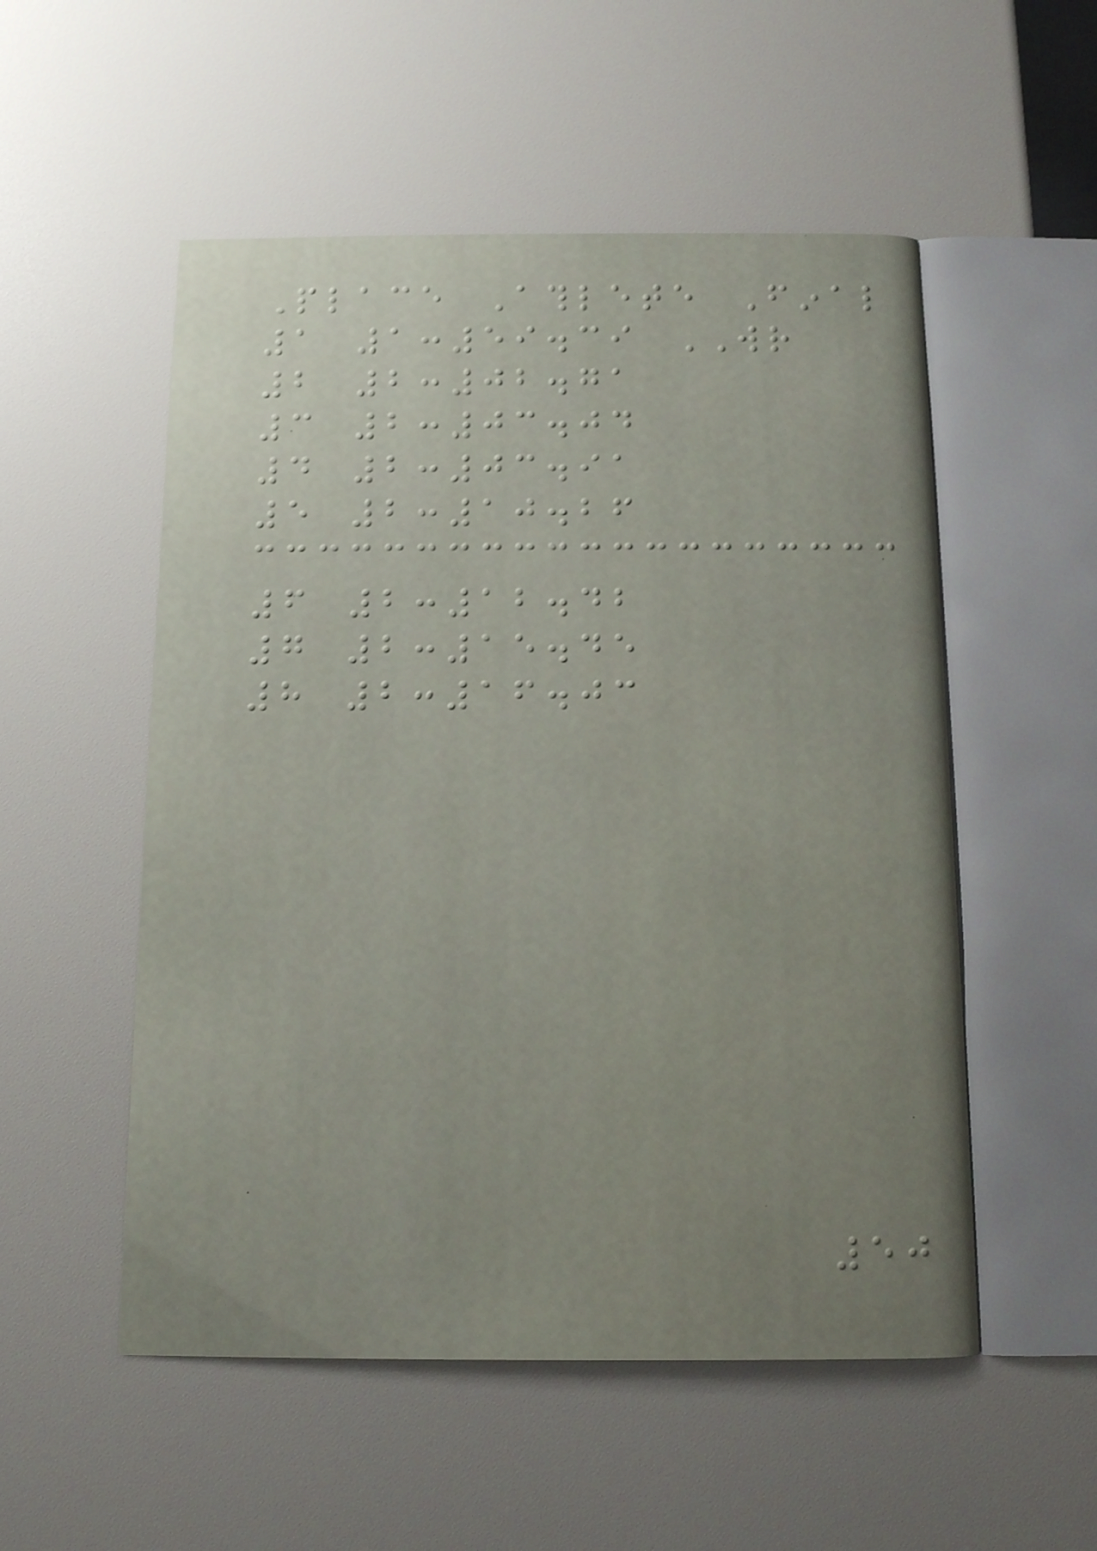Place Athlete Final
1 1:59.39 WR
2 2:02.71
3 2:03.04
4 2:03.91
5 2:10.26
6 2:12.42
7 2:15.45
8 2:16.03
50
